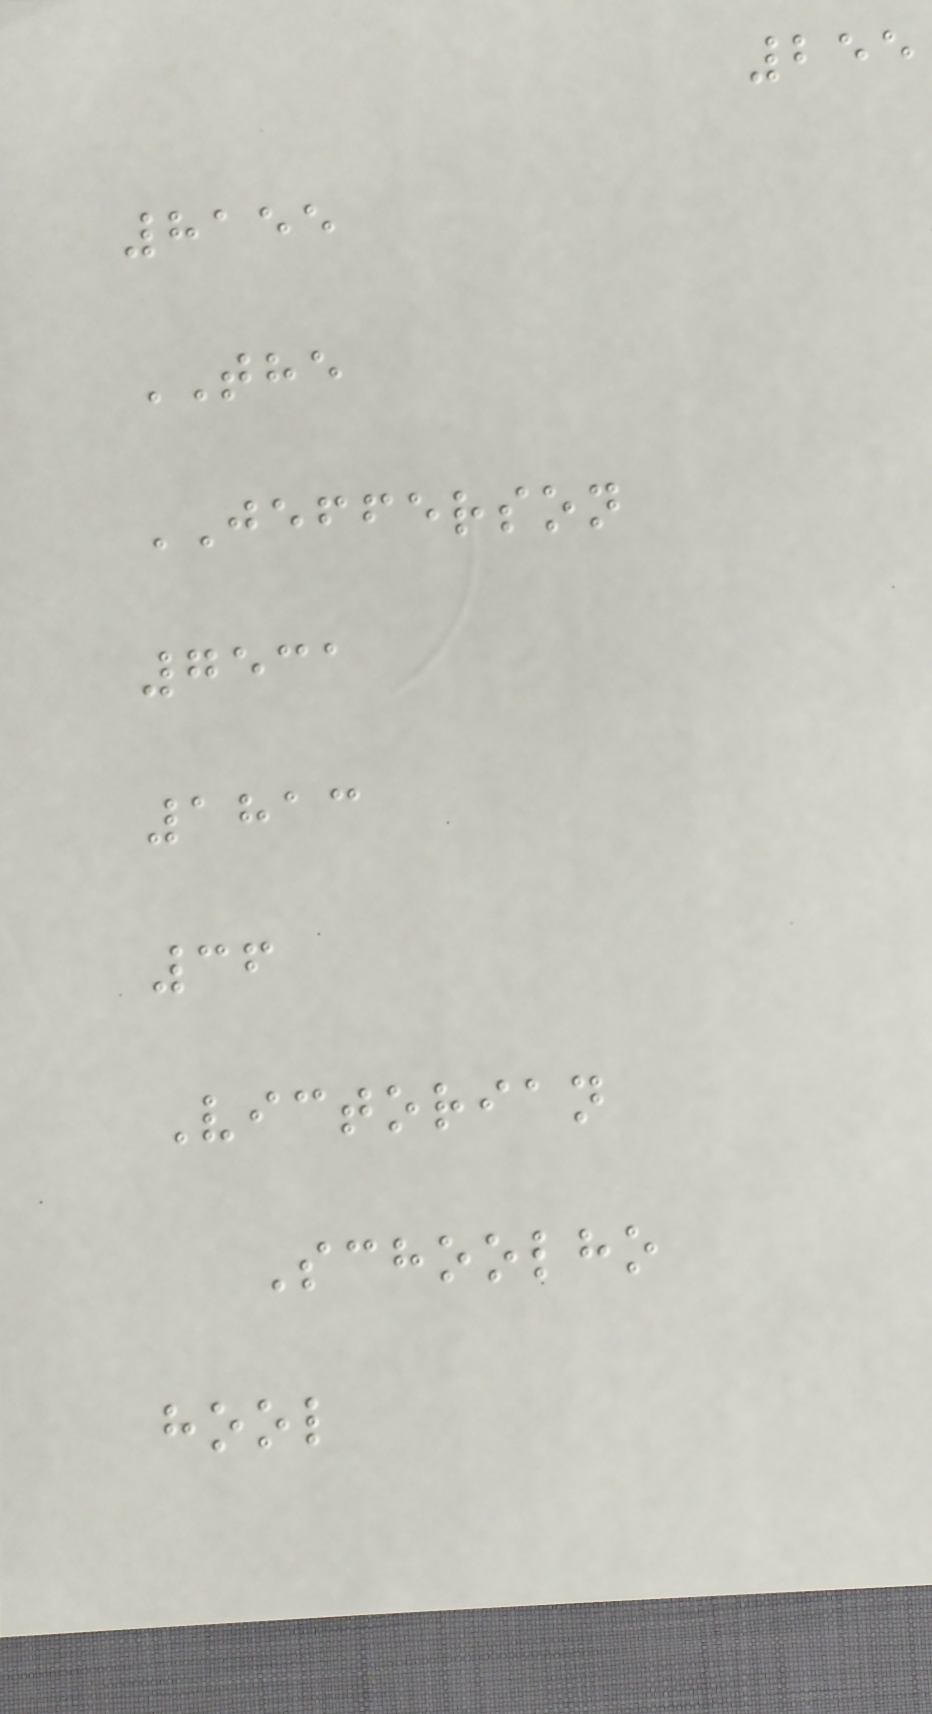255
8155
THE
JEFFERSON
7531
1813
36
Victorian
Schoolho
hool
